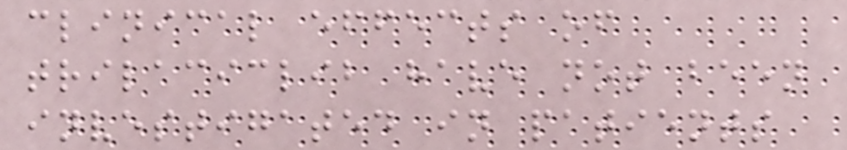clinical effects of
trilaciclib have not been
investigated in patients
